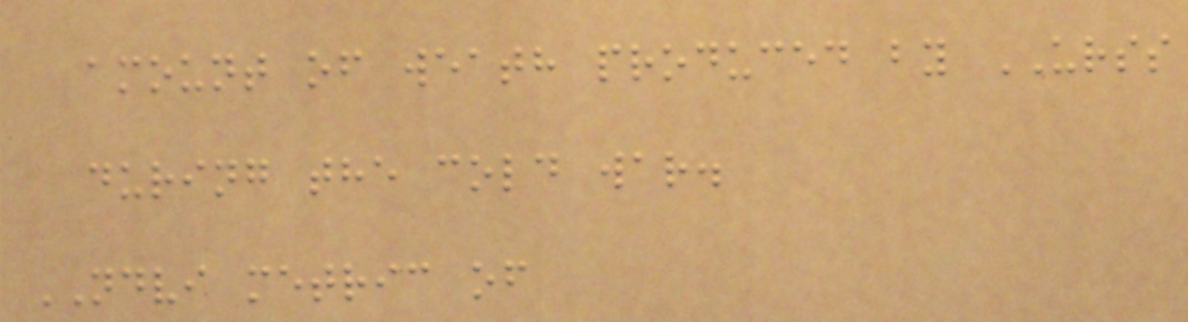amount of weath produced by URSS
during the cold war.
NDVI metric of
